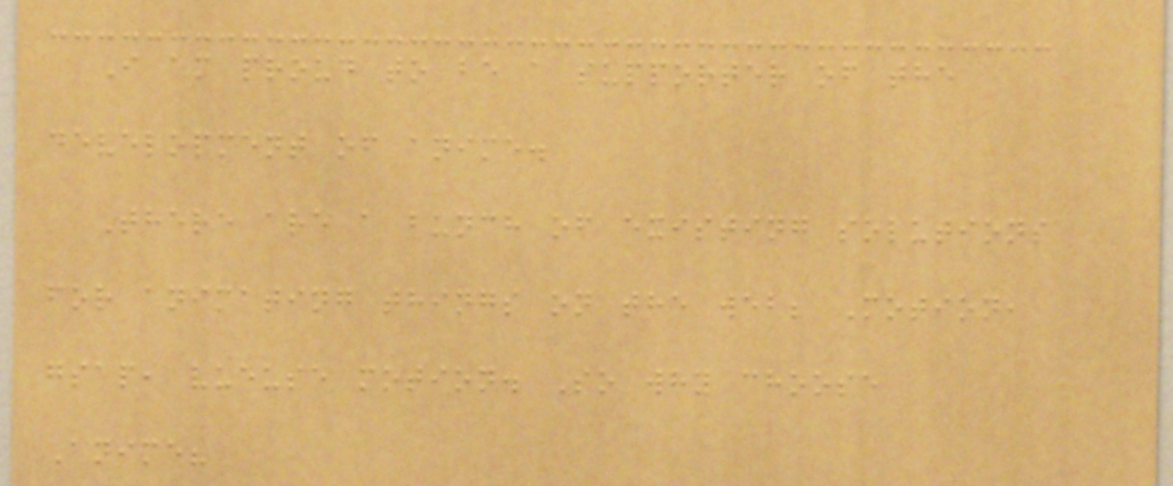I am proud to be a supporter of the
development of anime.
There are a bunch of existing solutions
for animating things on the web; Motion,
gsap, vueuse motion. So why choose
Anime?
